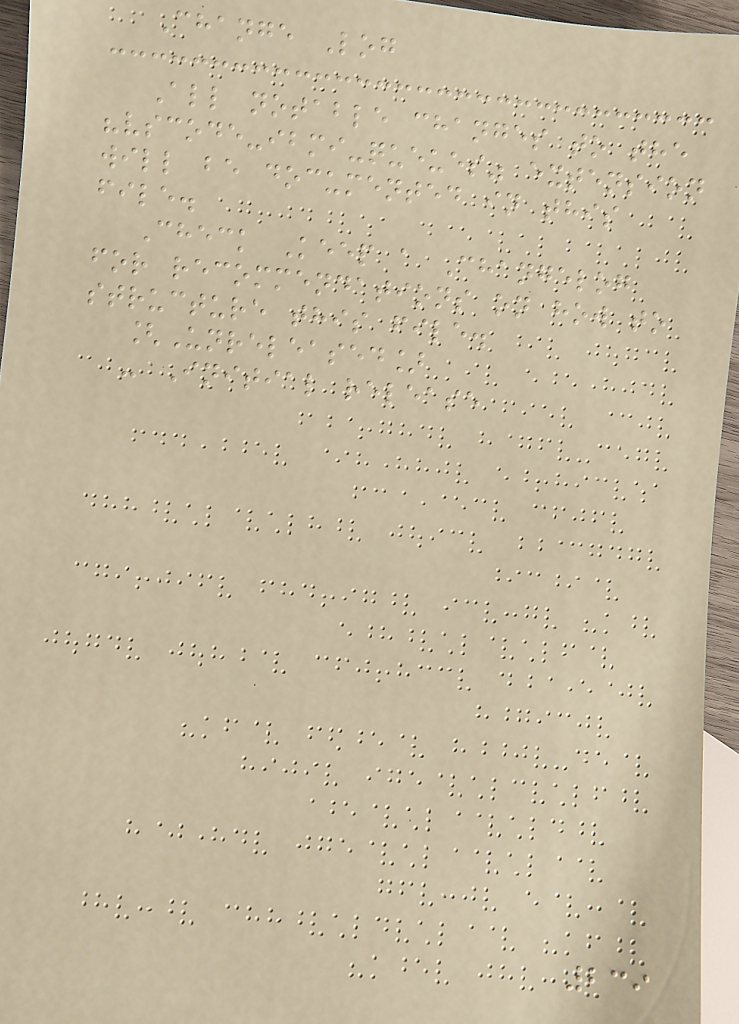Change Log
All notable changes to the
"vscode-ibmi-queues" extension
will be documented in this
file.
Check Keep a Changelog
for recommendations on how to
structure this file.
[Unreleased]
- Initial release
239
